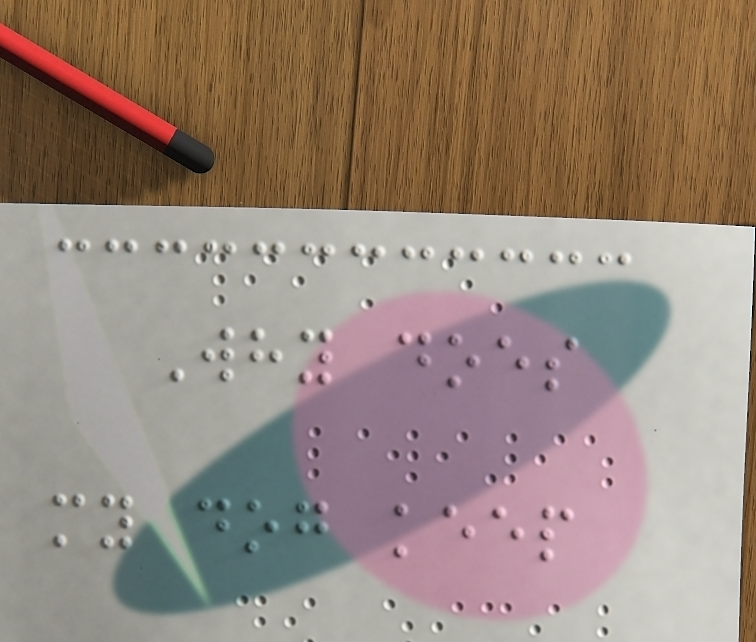Why does
my dog keep
